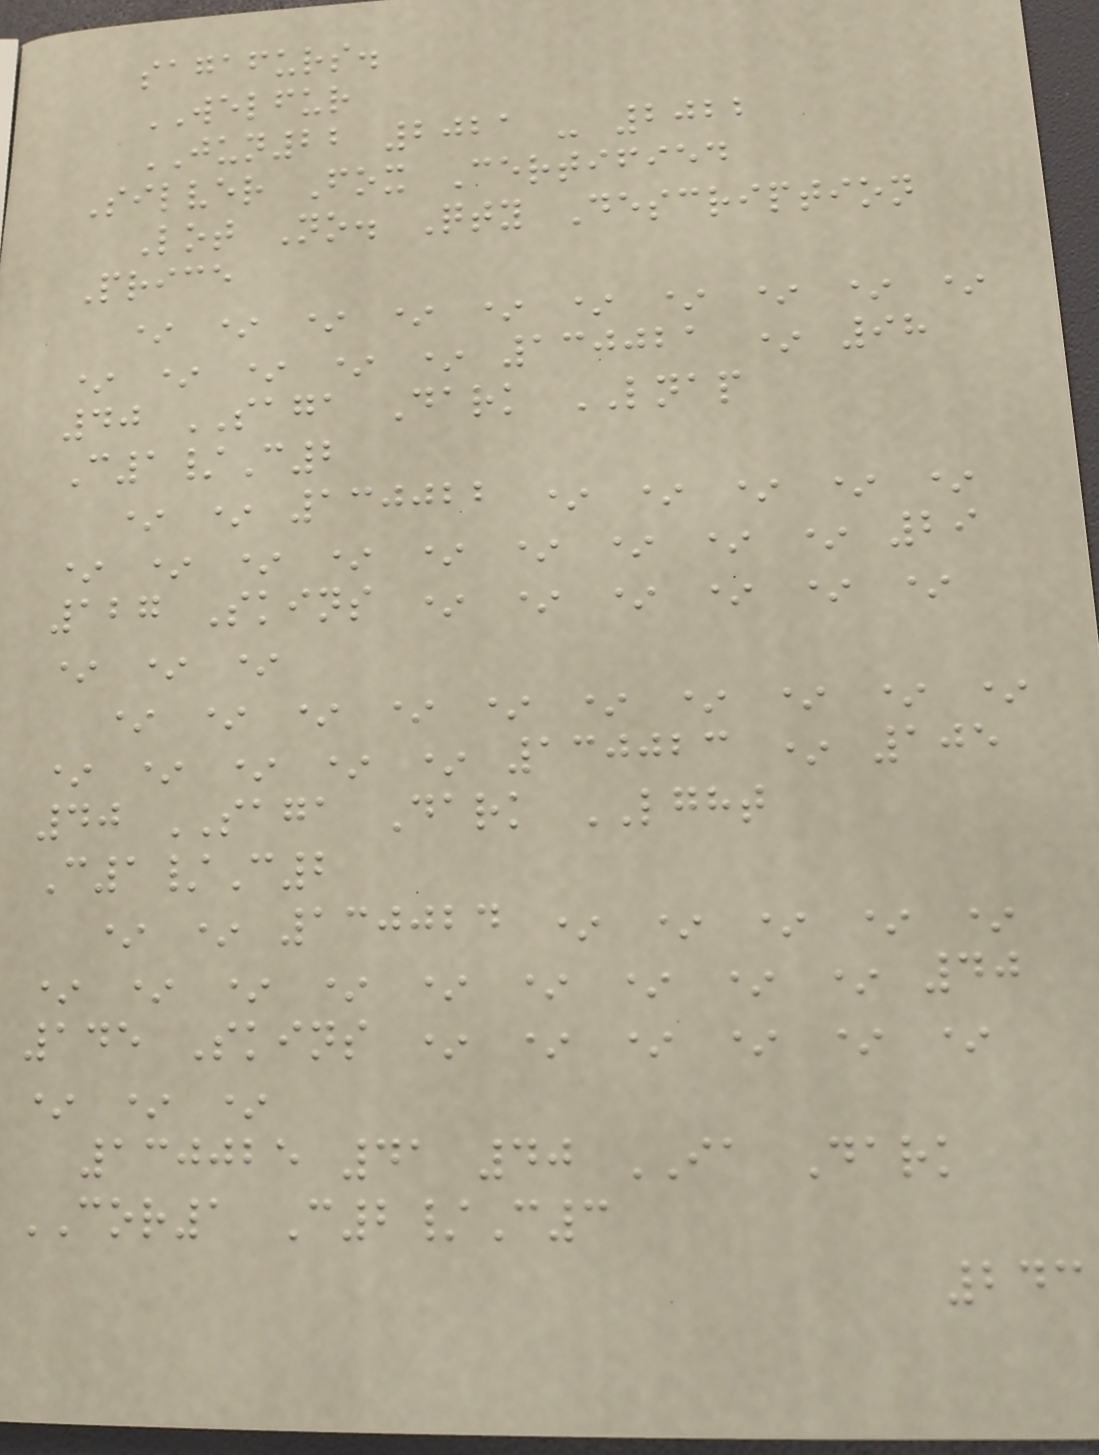sagafurs.
WELFUR
JUN22 2021 - 2022
Silver Fox Certified
Lot No. Qty Description
Price
* * * * * * * * * *
* * * * * 130021 * 98
40 SAGA Dark LNAP
C1/C2
* * 130022 * * * * *
* * * * * * * * * 29
127 Skins * * * * * *
* * *
* * * * * * * * * *
* * * * * 130023 * 105
40 SAGA Dark LGHT
C1/C2
* * 130024 * * * * *
* * * * * * * * * 40
145 Skins * * * * * *
* * *
130025 41 40 IA Dark
COR1 C2/C3
243
